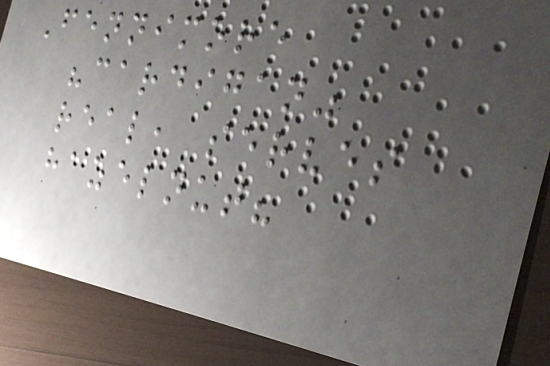Fennimore
"cardigan"
real, serves
hazelnut?
